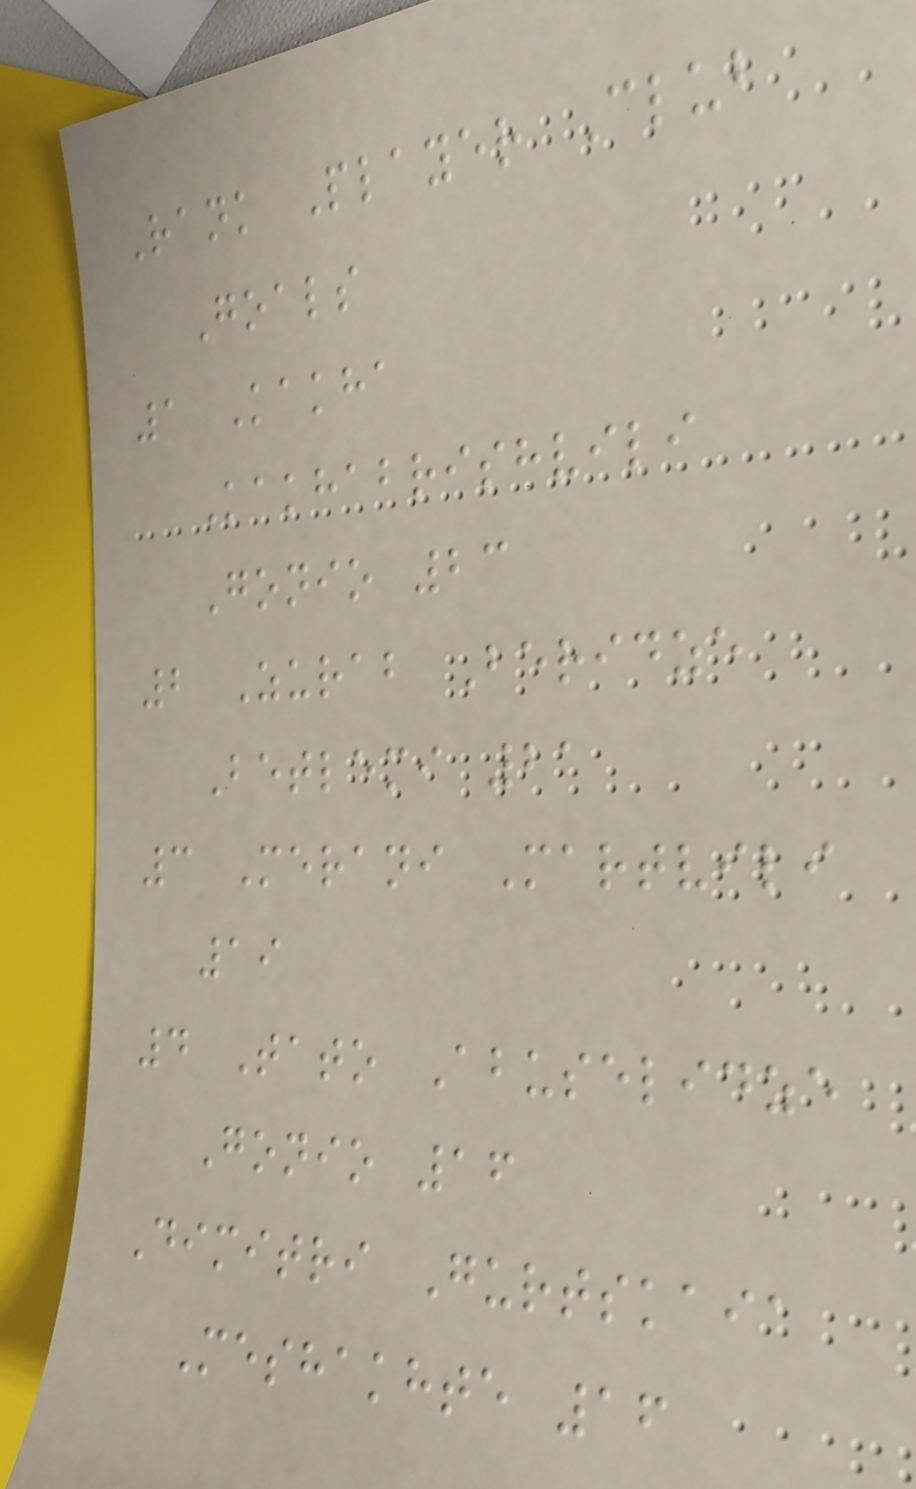Rank Player Club
Goals
1 Kakha
Kakhabrishvili
Gonio 23
2 Zurab Beridze
Betlemi 21
3 Merani Martvili
19
4 Tato Abuselidze
Gonio 16
Dimitri Gurtskaia
Meshakhte 16
